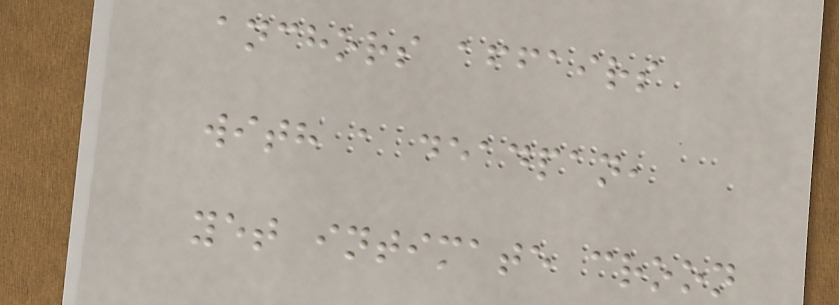anchors affairs
with a deadpan,
yet intimate croon
